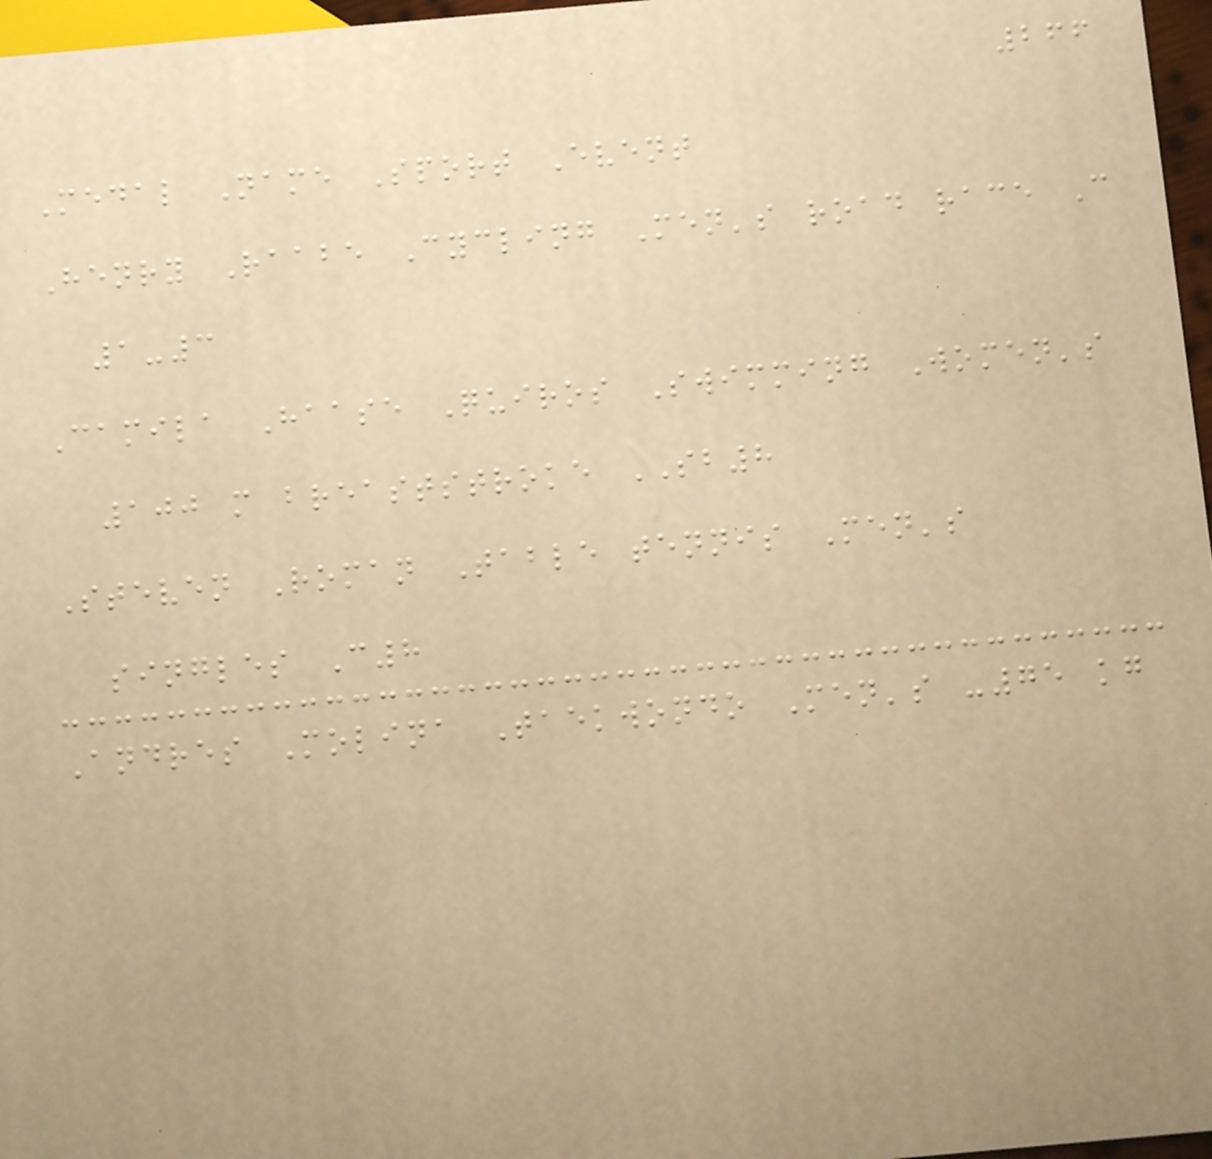266
Medal Name Sport Event
Henry Raabe Cycling Men's road race C
1-3
Camila Haase Quiros Swimming Women's
100 m breaststroke SB8
Steven Roman Table tennis Men's
singles C8
Andres Molina Taekwondo Men's -75 kg
